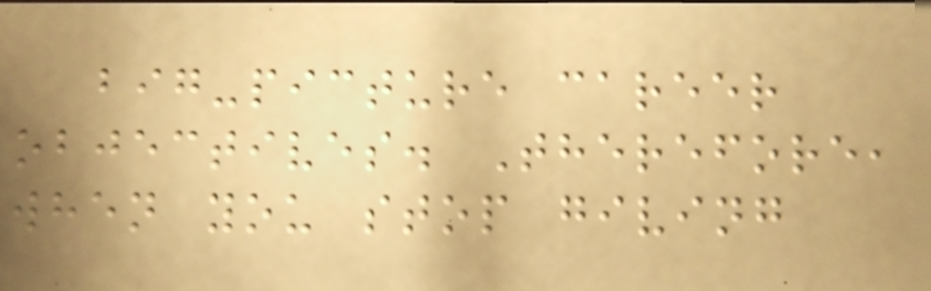big-picture career
objectives. Therefore,
when you stop giving
